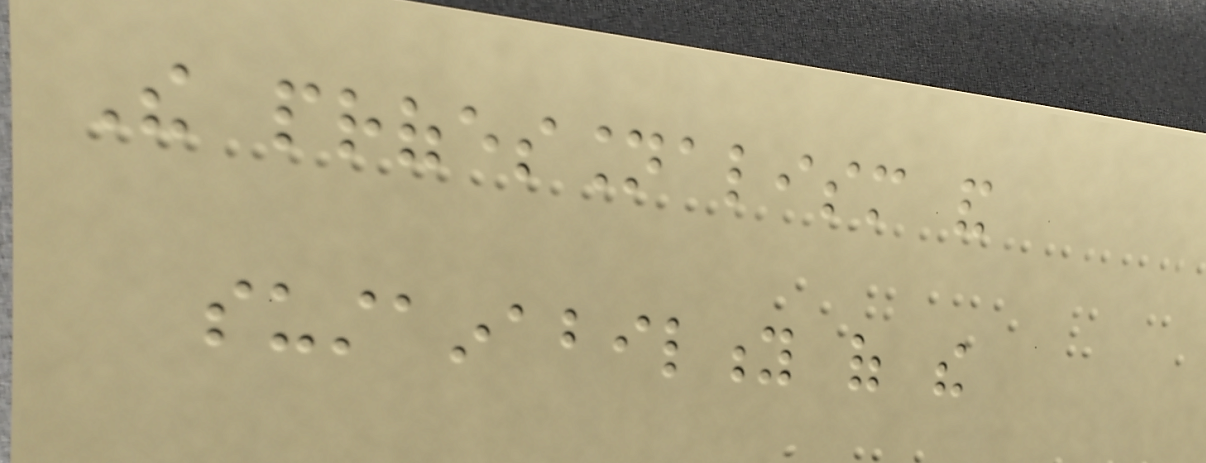The professionalism and
sustainability of the
